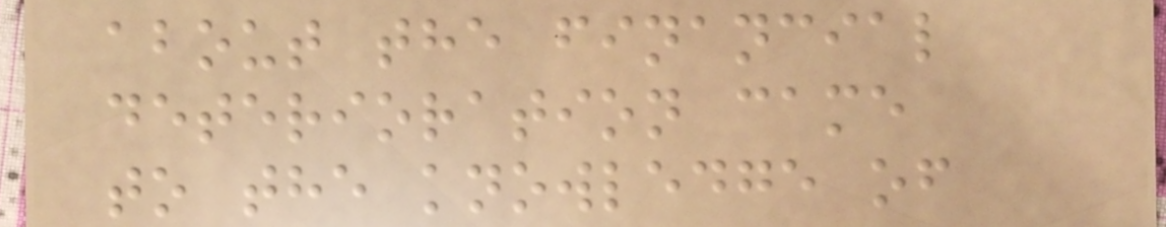about the financial
deterioration came
to the knowledge of
